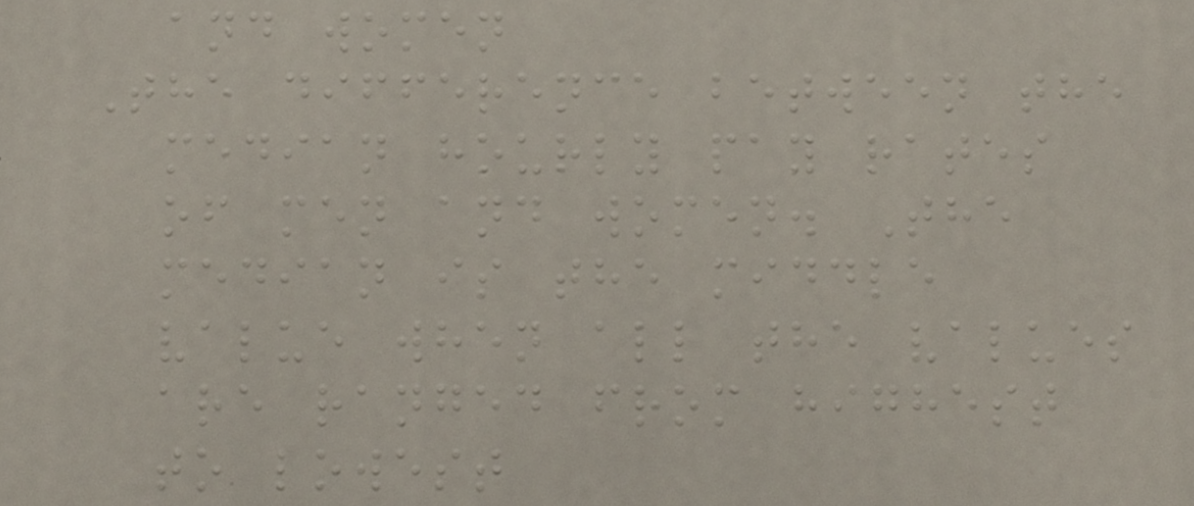and women
The difference between the
median hourly pay rates
of men and women. The
median is the middle
value when all the values
are ranged from highest
to lowest
